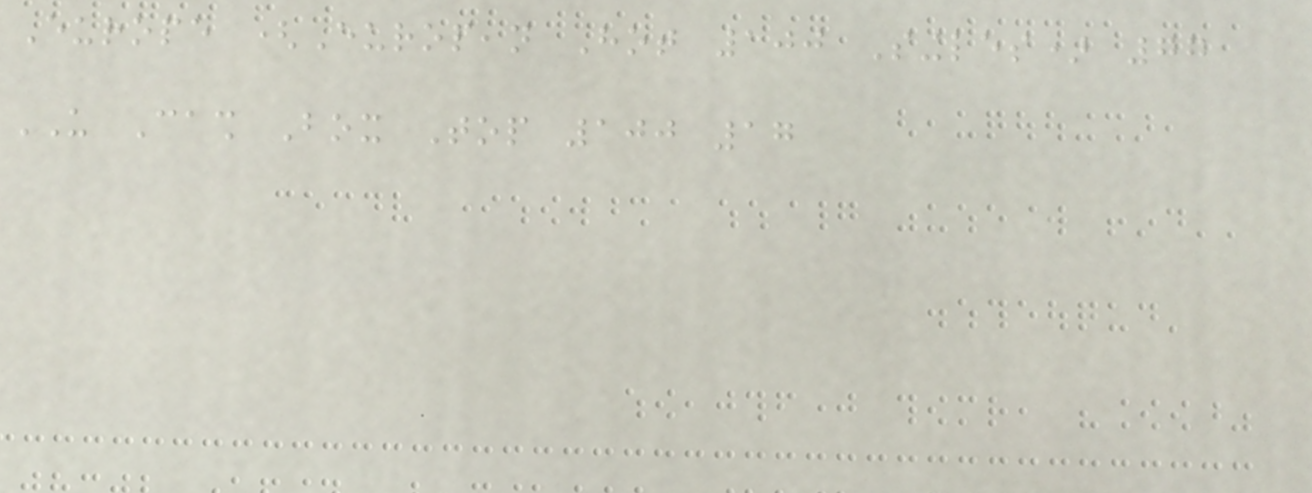Europe (European Hot 100 Singles) 77
US Cash Box Top 100 17
